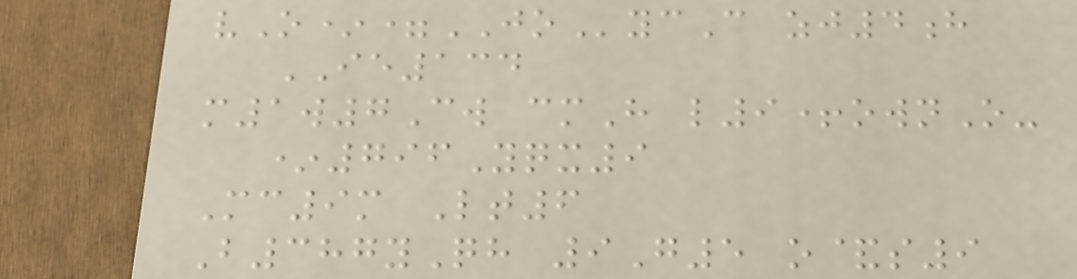vO*=JOycC zj4h
IE134
m1w7Cw cmH l9+ownO-
*796Yqx9
Mc9m Lt6
B387yQh 9G5 o&s9
